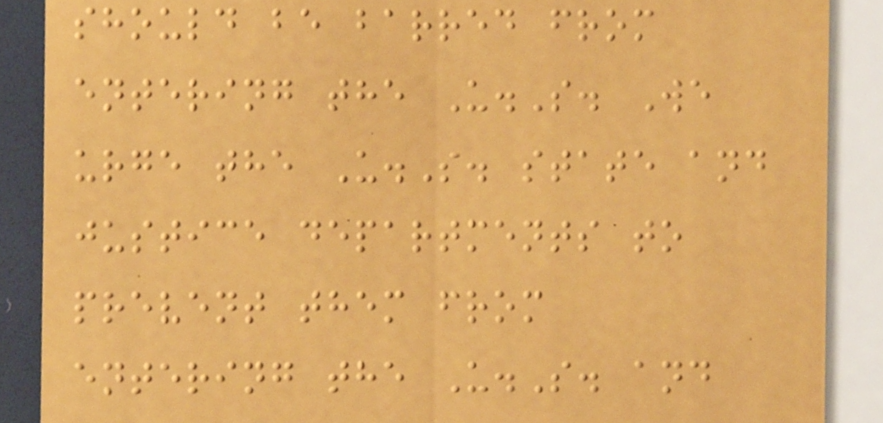should be barred from
entering the U.S. We
urge the U.S. state and
justice departments to
prevent them from
entering the U.S. and
